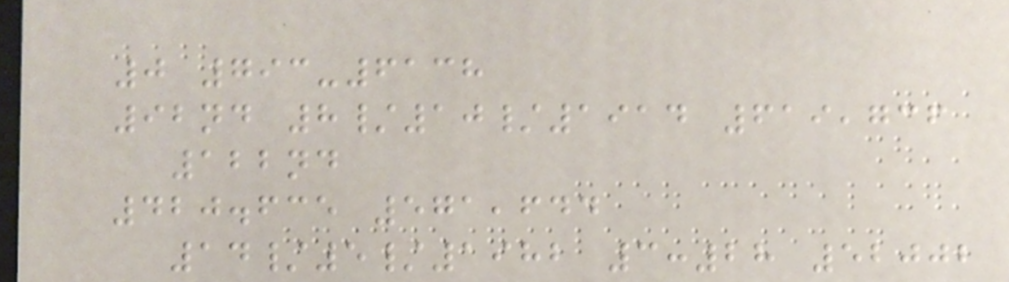0 793-6138
92nd 8/10/1914 619,736
122nd
420.635 571,644
14/5/1982 3:28 52002
